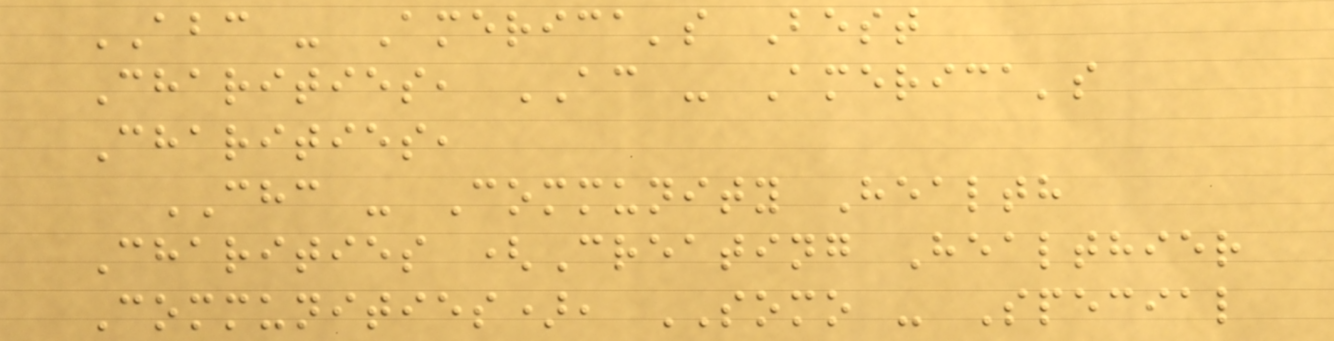ABC - America's Best
Charities, AC - America's
Charities,
CHC - Community Health
Charities (Creating Healthier
Communities), SOMO - Special
